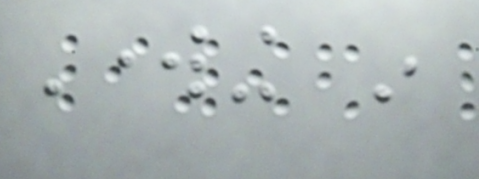Working in
